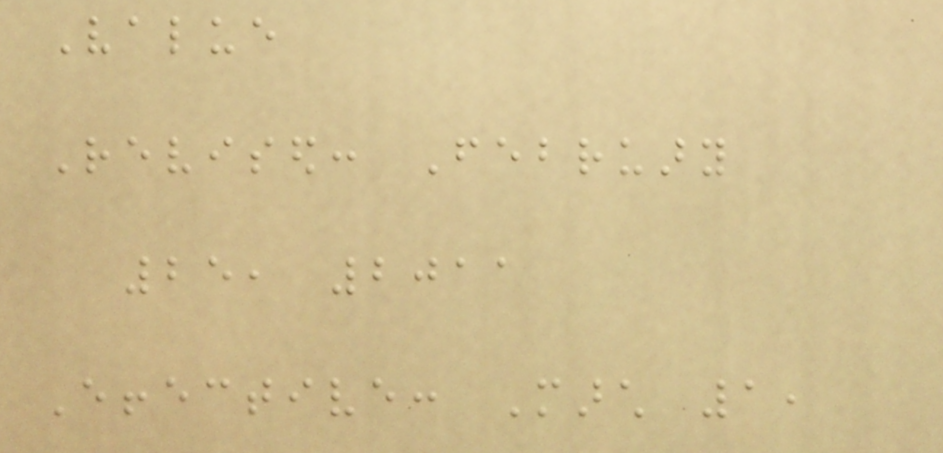Value
Revised: February
25, 2011
Effective: March 1,
